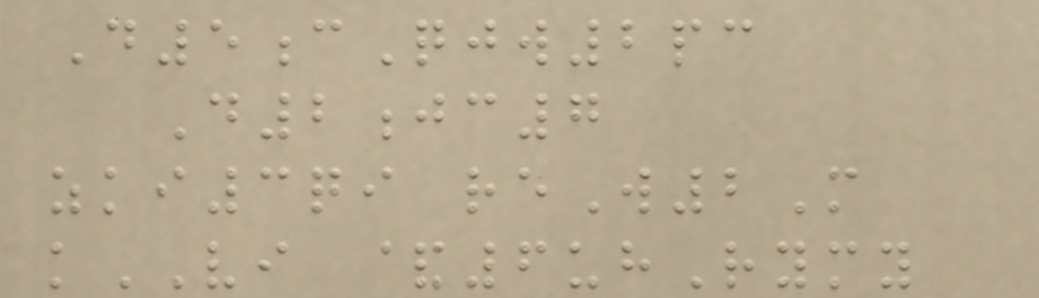D5cQjw2pc
D2jc7
zki3qi reW2M
kVI &6uhRymy
